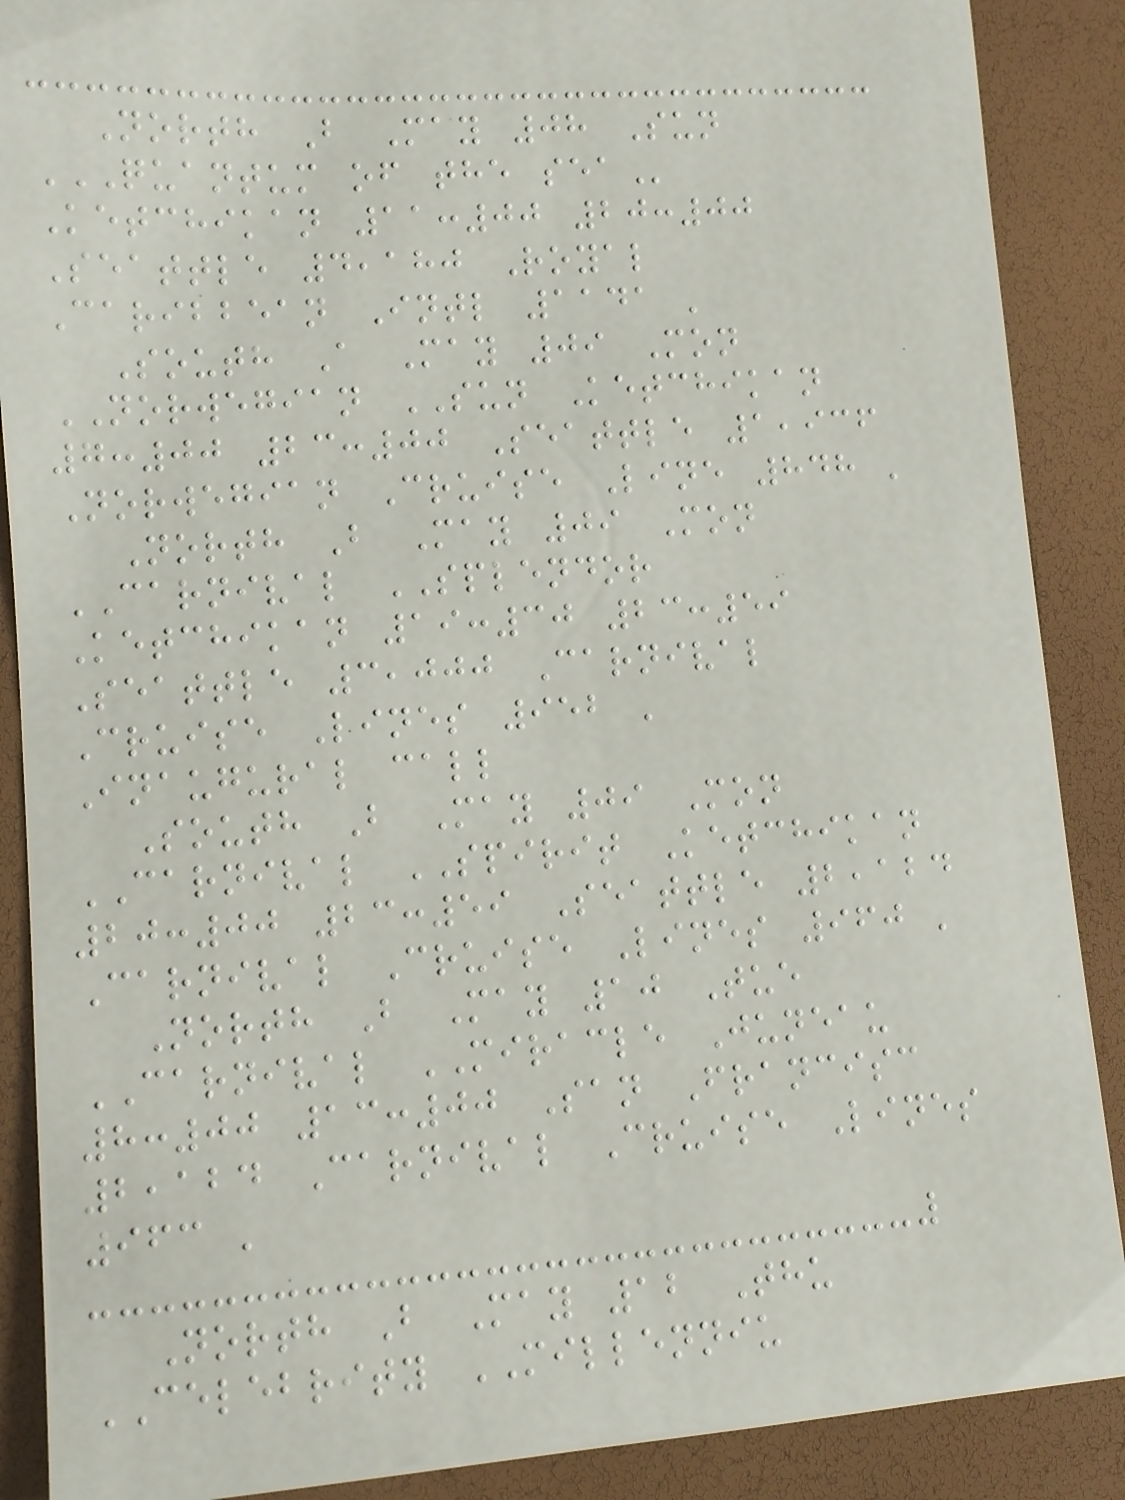North B May 08 Sun
QUANTUM OF THE SEA
Ketchikan 11:00 20:00
Seattle 4,180 Royal
Caribbean Intl 1141 '
South A May 09 Mon
NORWEGIAN SUN Ketchikan
7:00 23:00 Seattle 1,936
Norwegian Cruise Line 848 '
North B May 09 Mon
CARNIVAL SPLENDOR
Ketchikan 19:30 23:59
Seattle 3,000 Carnival
Cruise Lines 952 '
Inaugural call
South B May 09 Mon
CARNIVAL SPIRIT Ketchikan
20:00 23:59 Seattle 2,124
Carnival Cruise Lines 960 '
North B May 10 Tue
CARNIVAL MIRACLE Juneau
8:00 13:00 San Francisc
2,124 Carnival Cruise Lines
963 '
North B May 12 Thu
CELEBRITY MILLENNIU
